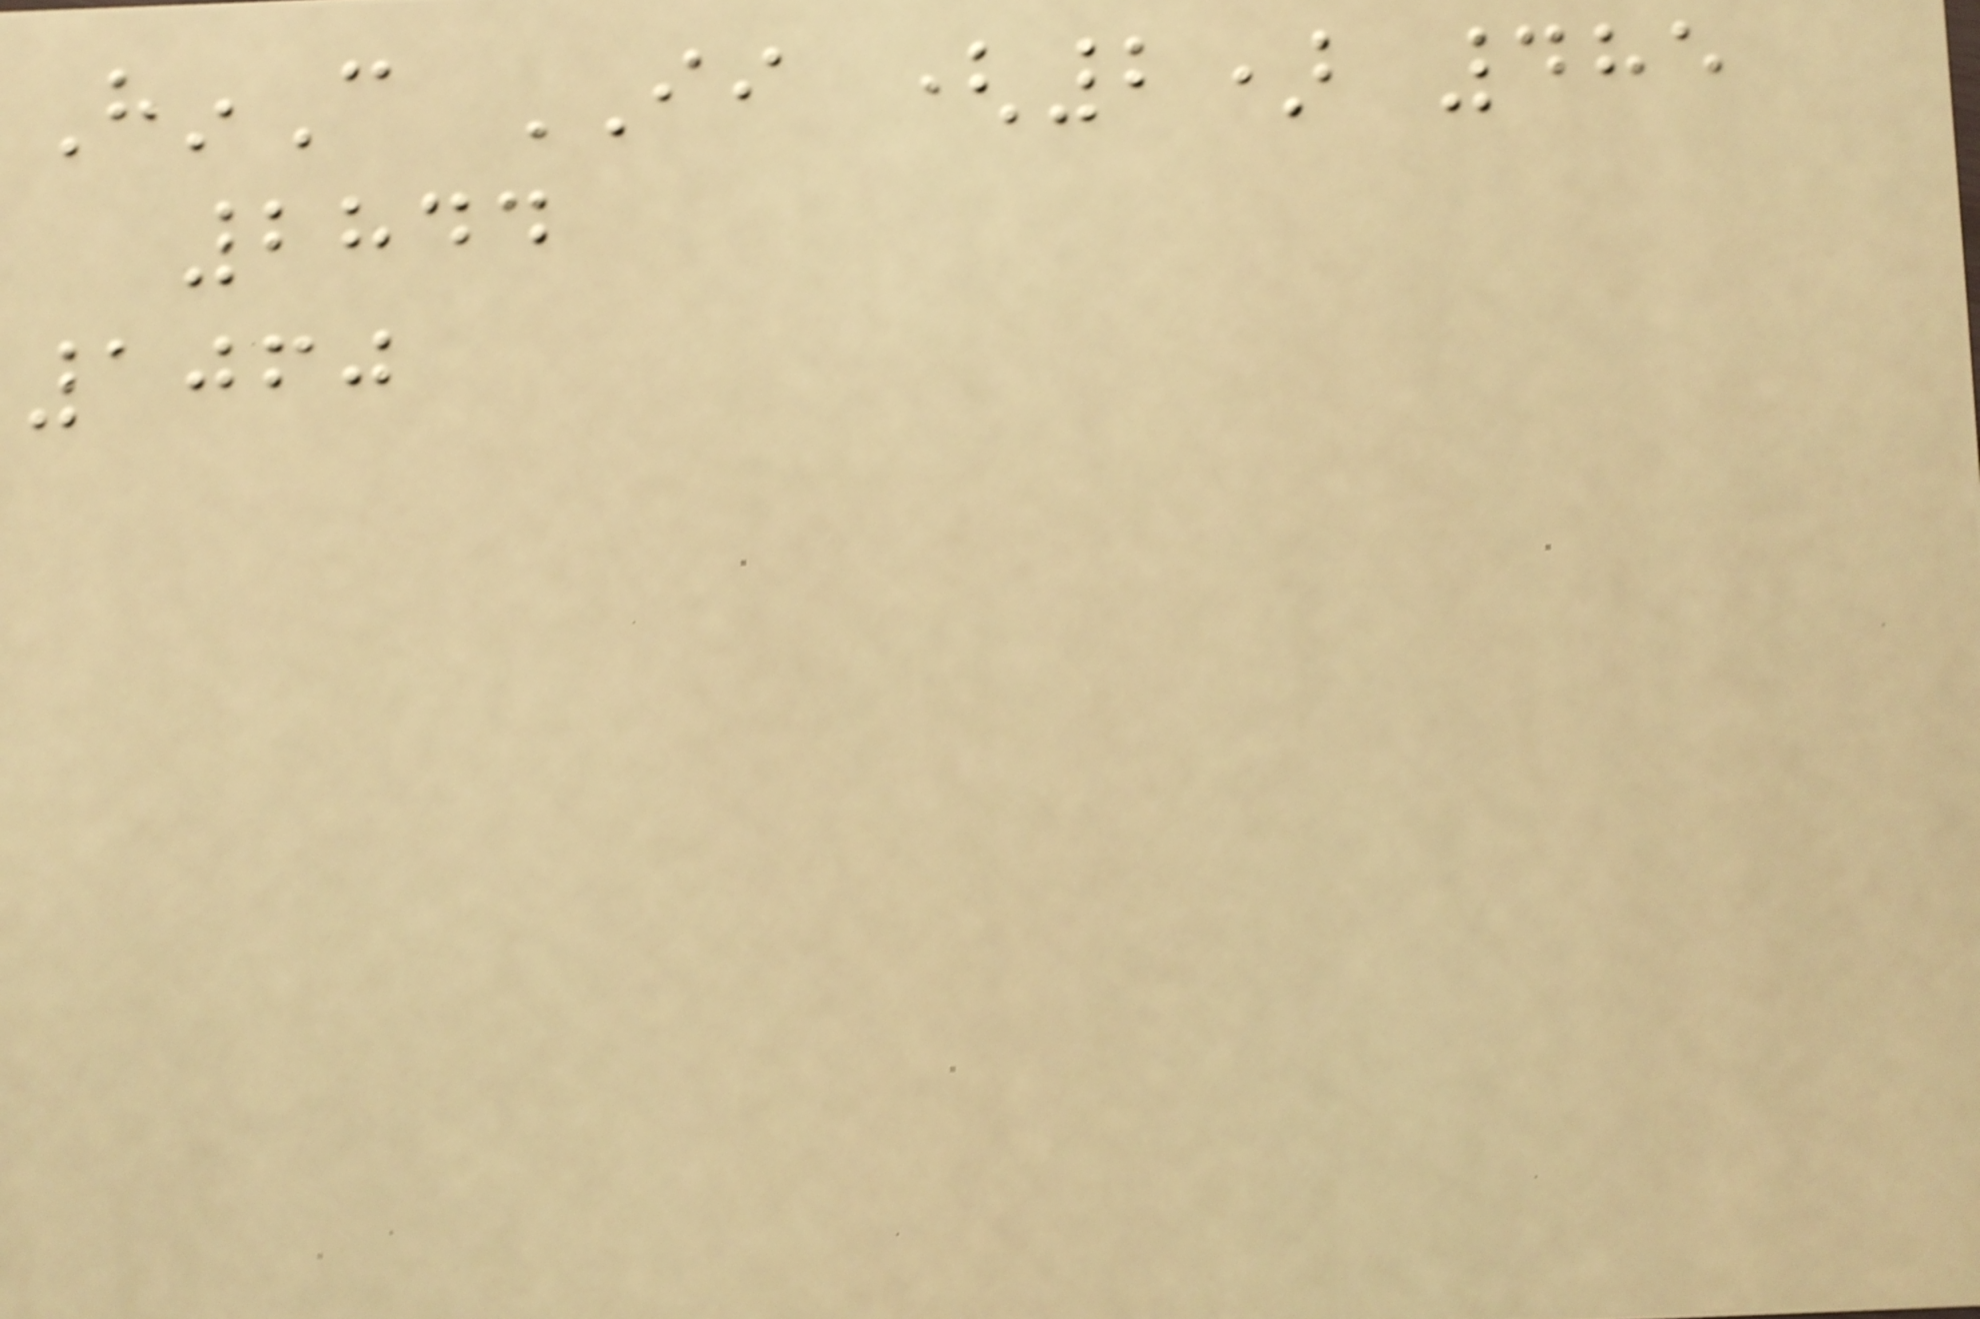HinC II (2) 485
2844
1060
